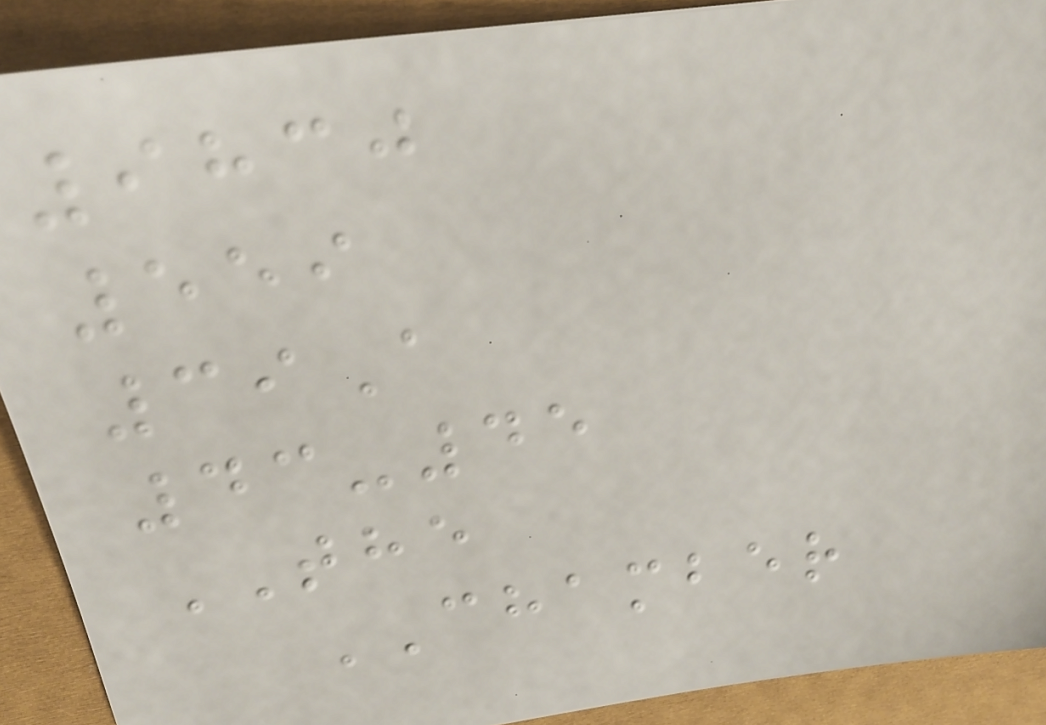9830
559
39A
43-45
THE
CHAMBER
